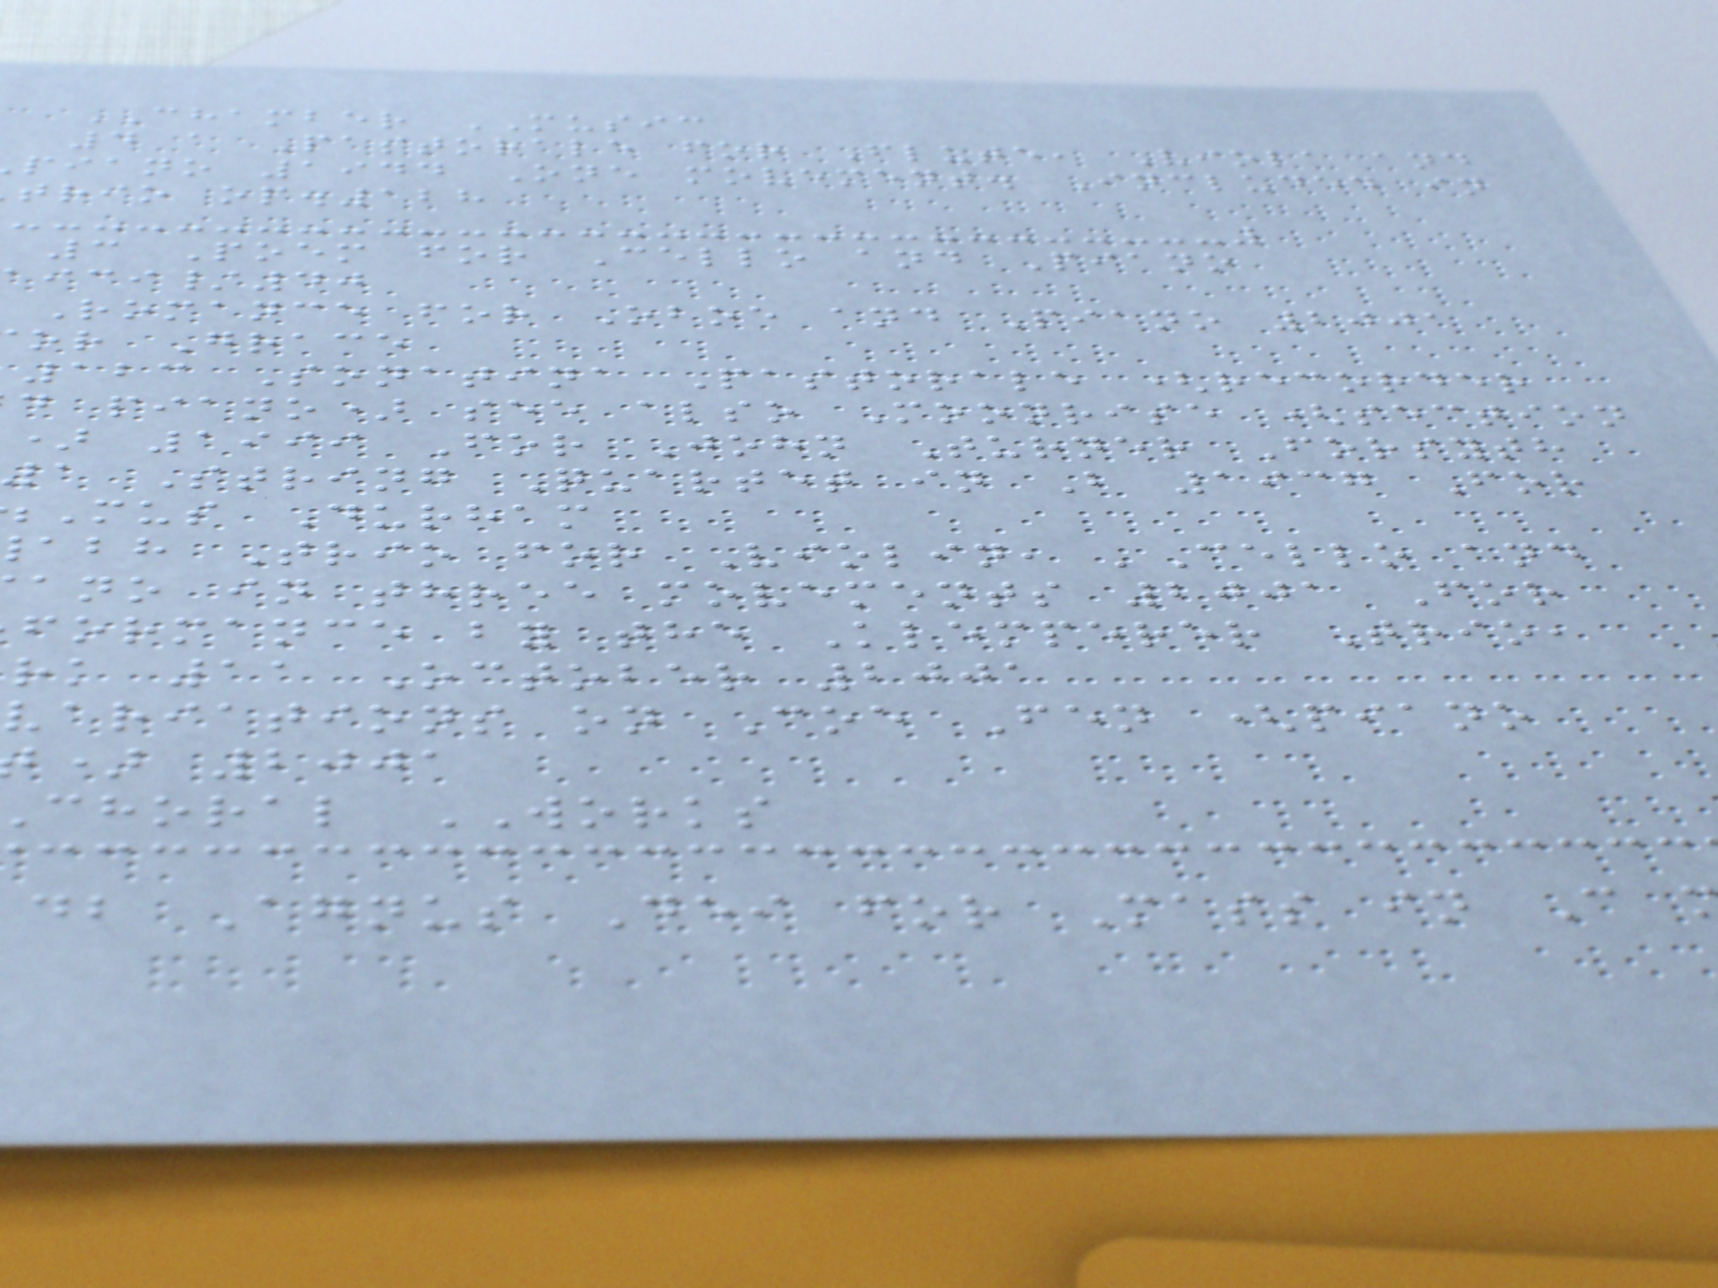CHAMBER MUSIC
4 a Pastorale for Flute, Viola and
piano 1944 One movement. Included in
trio op.128
3 Poem for Cello and Piano
/40
Romance for Oboe and Piano 2001
or Grace
123 Sonatina Pastorale (recorder
d piano) see also Moonrise (section
) 1999 For John Turner Forsyth
1 String Quartet in B 1937 For
Mus Durham
abh Trio for Violin, 'Cello and
ano in three movements 2001 For
formance by the Klemperer Trio,
rk 11 October 2001
variations on Coe Fen (piano
) 2001
choral WORKS
db Agnus Dei for Mass in C
